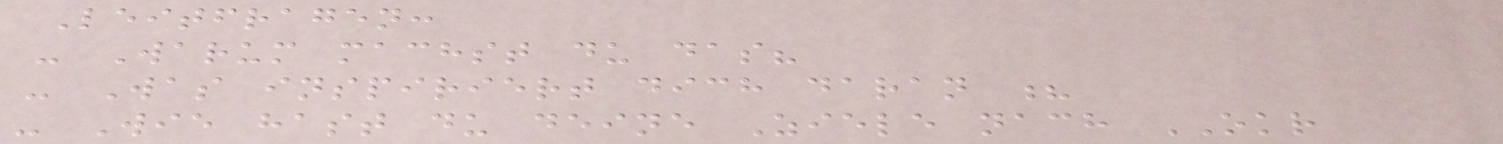Leitfragen:
- Warum machst du das?
- Was inspiriert dich daran ?
- Wie hast du deine Ziele nach OKR
